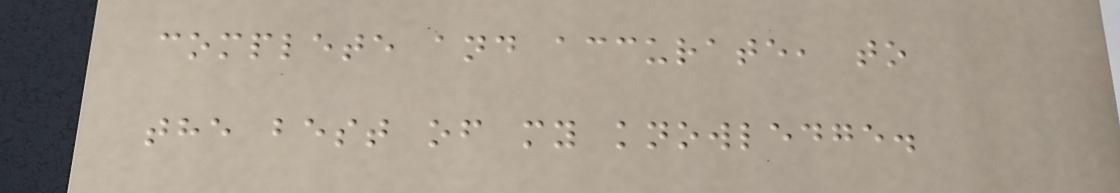complete and accurate, to
the best of my knowledge.
